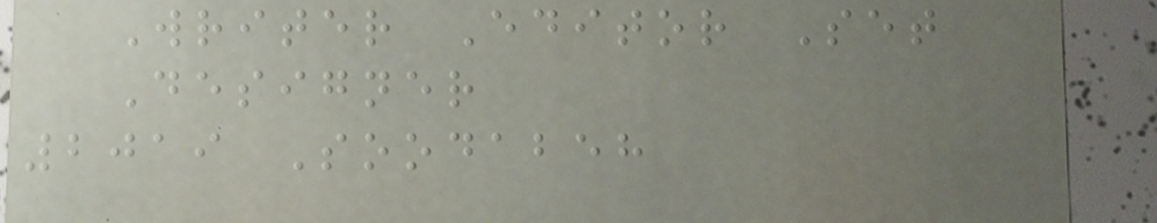Writer Editor Set
Designer
2019 Soodabeh
